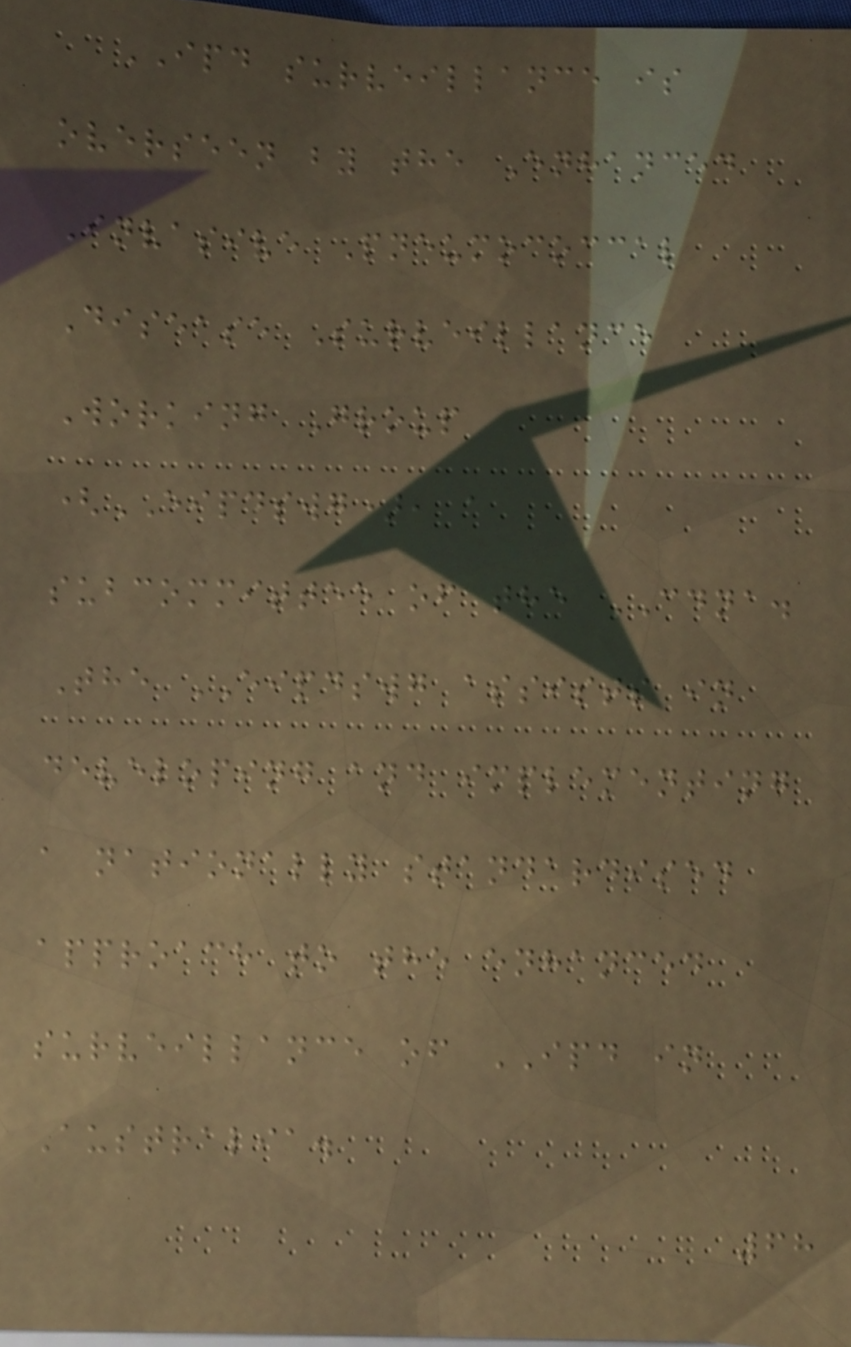IPD surveillance is
overseen by the Enhanced
Invasive Pneumococcal
Disease Surveillance
Working Group
(EIPDSWG), a
subcommittee of the CDNA.
The EIPDSWG assists in
developing and implementing
a nationally standardised
approach to the enhanced
surveillance of IPD in
Australia.
68
